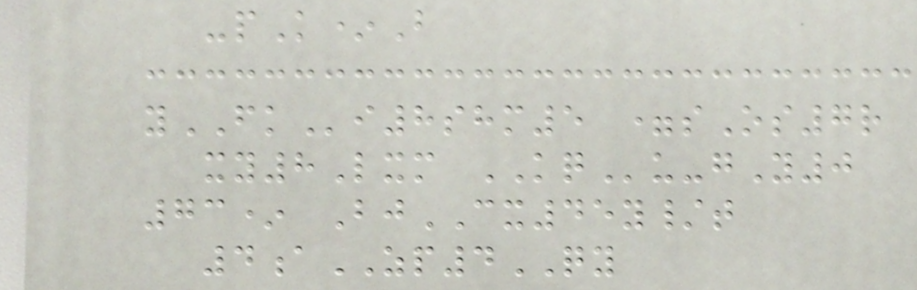-pK*B
yFKi8shm5 =sOs7r
xy8Lxm KQu-gY0
73* BjCX45y/t
4aZP4QY
